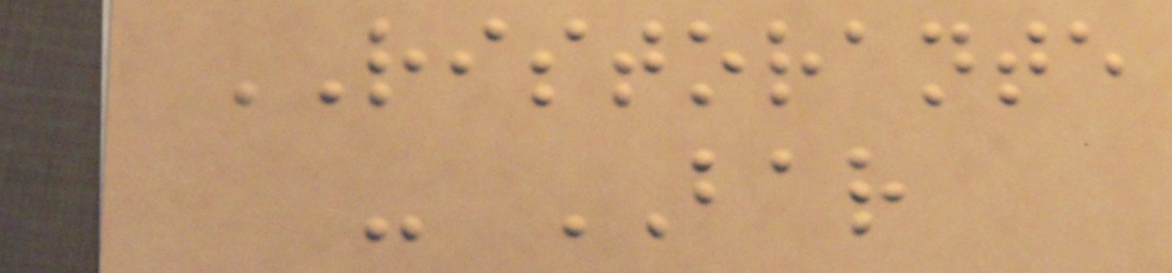RISTORANTE
- BAR
